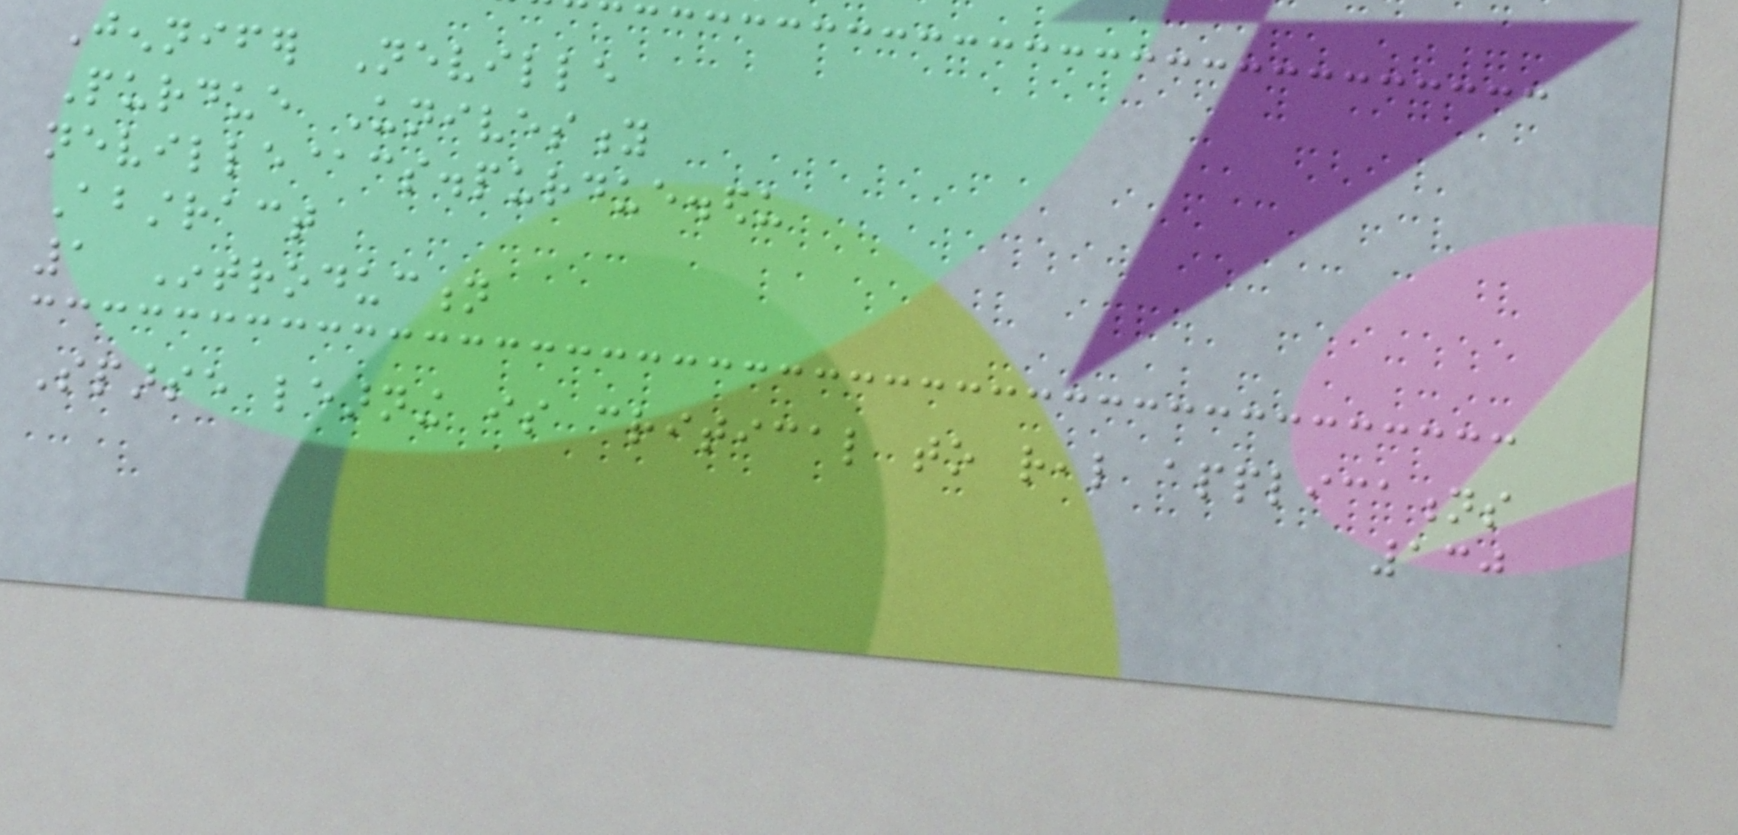Jennifer Neville
Purdue Univesity
neville@cs.purdue.edu
Abstract
1 Introduction
Sparse learning is critical to real applications
130
